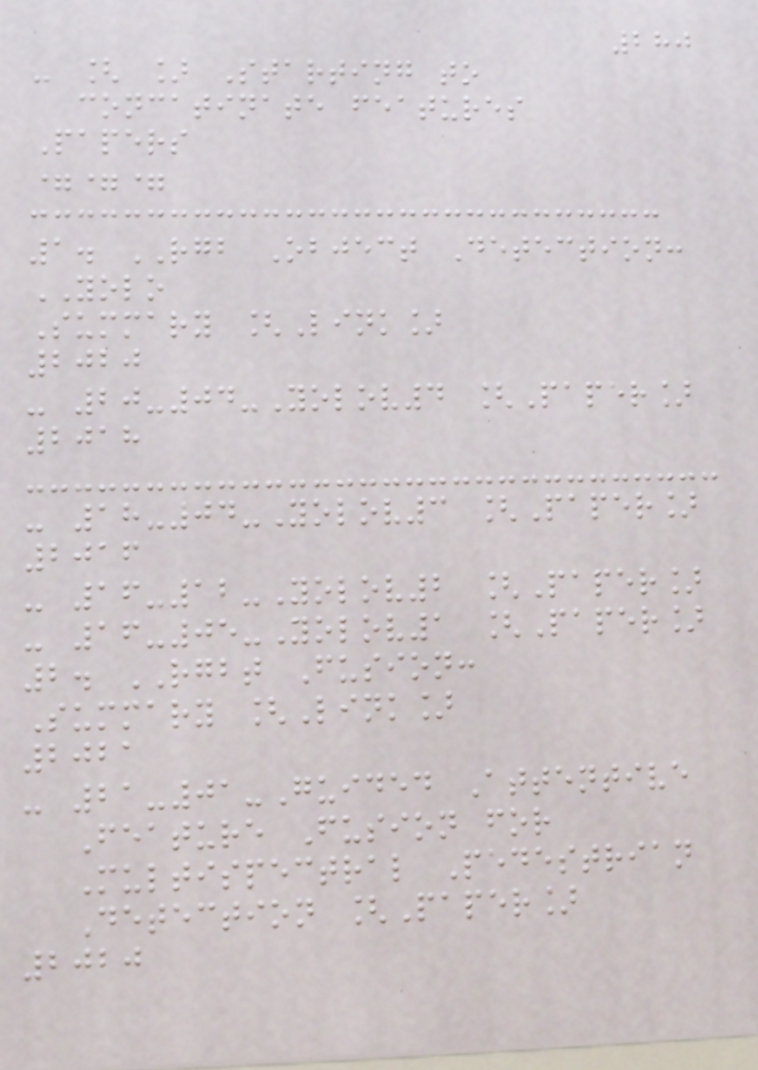280
- [ ] Starting to
concatinate features
Papers
===
1. RGB Object Detection:
YOLO
Summary [Link]
2020
- 20-04-Yolov4 [Paper]
2018
- 18-04-Yolov3 [Paper]
2016
- 16-12-Yolov2 [Paper]
- 16-05-Yolov1 [Paper]
2. RGBT Fusion:
Summary [Link]
2021
- 21-01-Guided Attentive
Feature Fusion for
Multispectral Pedestrian
Detection [Paper]
2020
